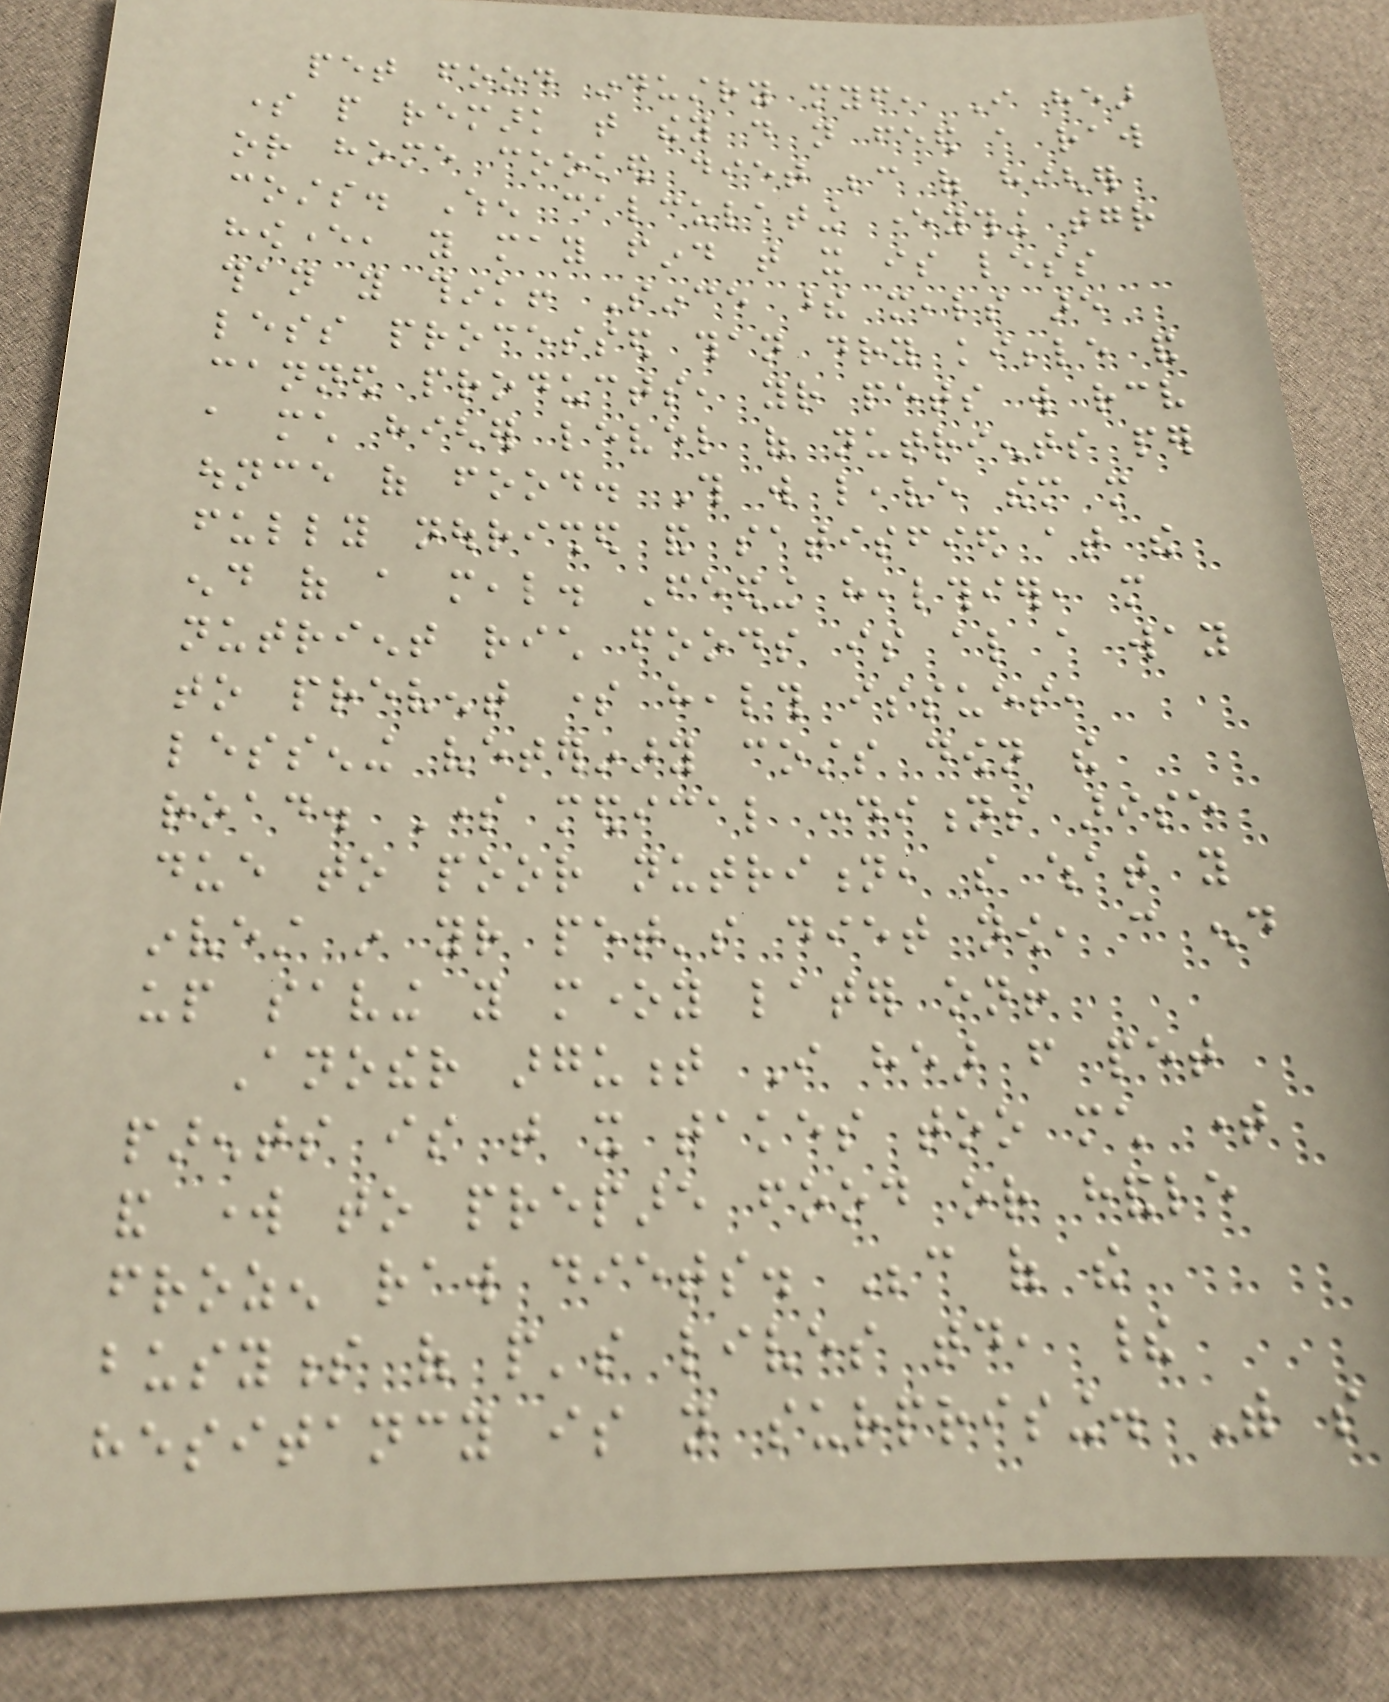pet food industry myself, I hear
some people remark that they do not feed a raw
or home cooked diet because of higher
costs. When calculating everything together
however, you may find that it is less
than you think! Since these meals are
less processed than dry kibble and
canned products, your pets will receive
a much higher level of nutrients per
ounce of food. This will leave them more
fully nourished and satisfied at the
end of a meal. Feeding healthier, more
nutrient rich foods is also a way
to prevent some health issues,
lessening veterinary costs down the
road. Some medical conditions arise
due to poor nutrition, so what you
invest in your pet's diet now, can end
up saving you money later on!
Another argument I hear from pet
parents is that it takes too much time
and work to prepare food or handle
frozen raw diets. Because of the
busyness of people's lives today, their
hesitancy is not surprising. With so
